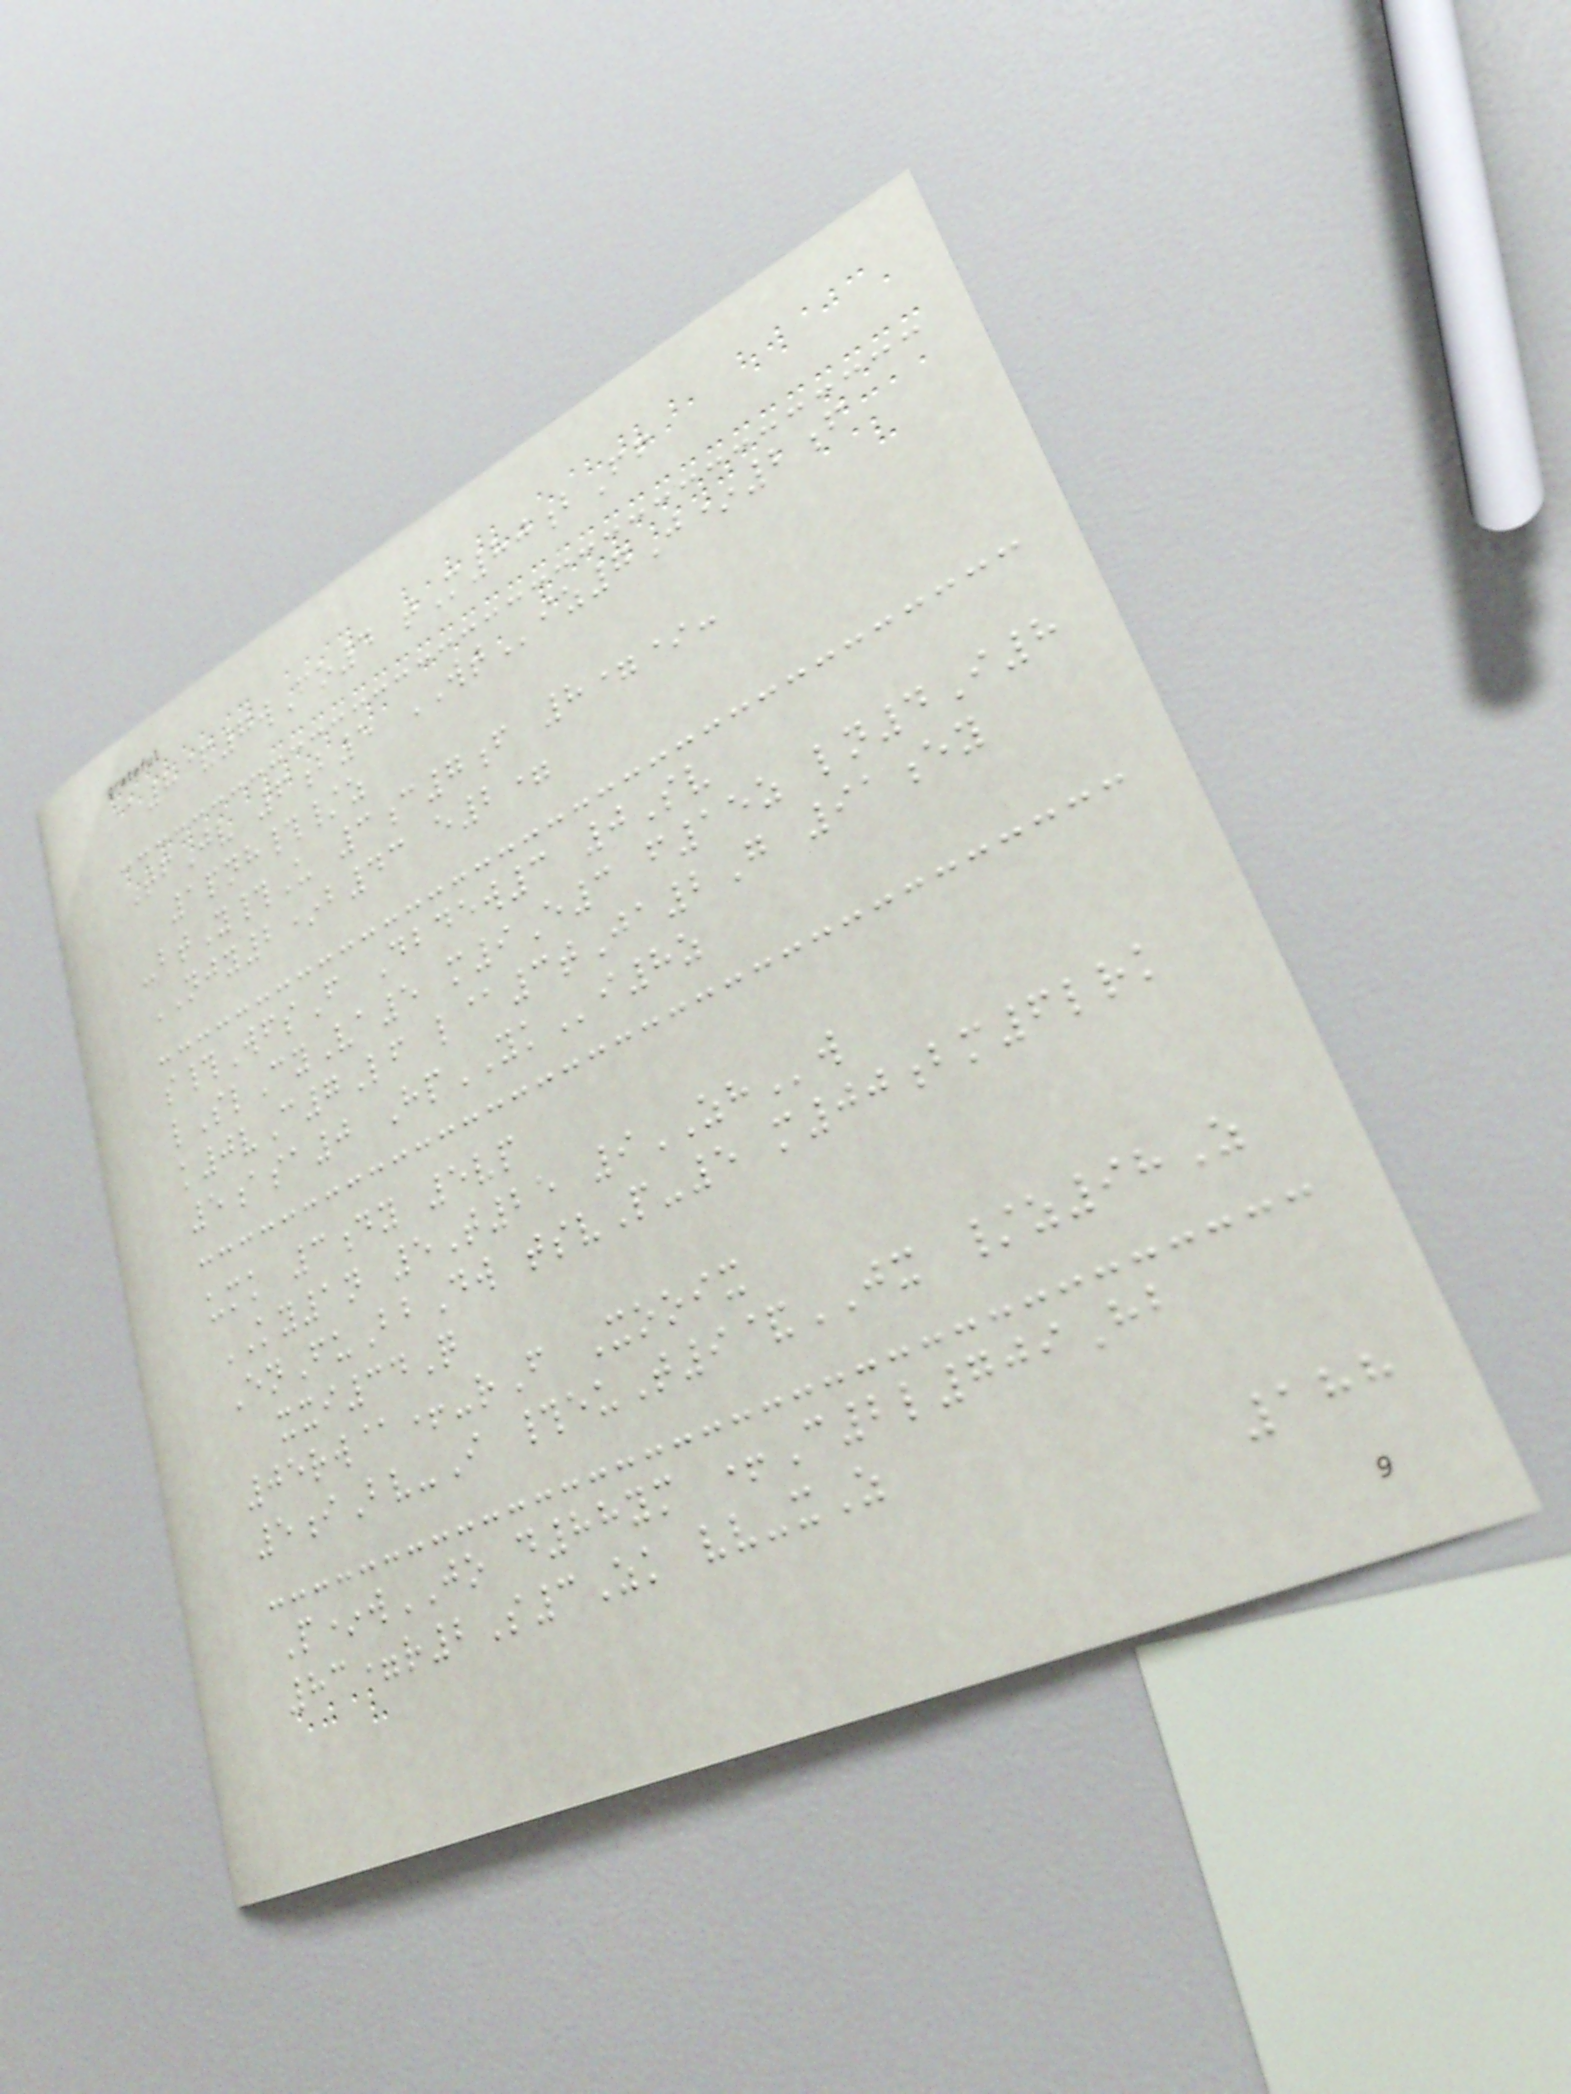@8&7wFo4 tM80bFf
TfJv 6b5 WTiz7J*2f
1pnh#/z
-btY#U 3c7f 8=*-
NJY2*b43 e2=
s#WfsF Dbdew3 0Sv
lSlCyVa5 m9E3 f15z ln4I8
k0vC7Lf l@3tJa2G 91ey
5asa0 HpYKi8z
umk 3dy 5vp
KY1n 5T25 9ZHw
EnFuBbDw tsvP-5 m00bm6lrk
xxi34Q
05rw@+-rF Xooix
5iBv-I #euT9&JX /z98Z
P*wJO d88ym +C2l709Hb
83=r2S3Zk vv-xZ
188
